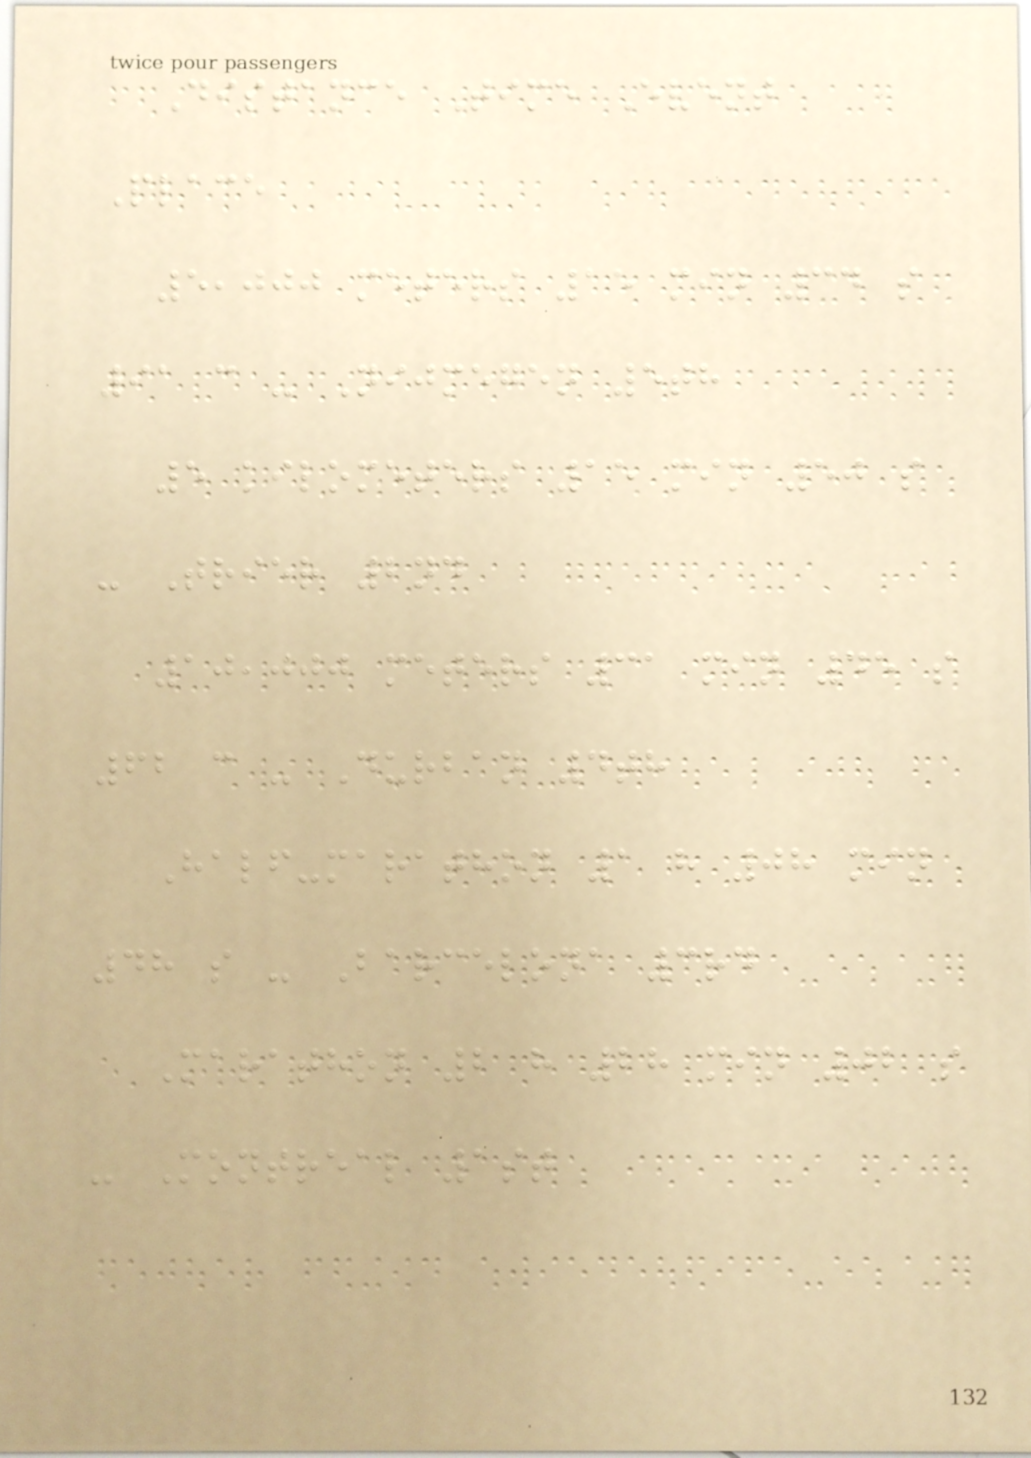Distance Time Event
Place
5,000 meters 15 min 34 s
91 c - Nijmegen 5th
5 kilometers 15 min 50 s
- Trier 2nd
10,000 meters 31 min 45 s
62 c - Durban 4th
Half-marathon 1 h 08 min
48 s - Barcelona 3rd
Marathon 2 h 28 min 02 s
- Montreal 1st
